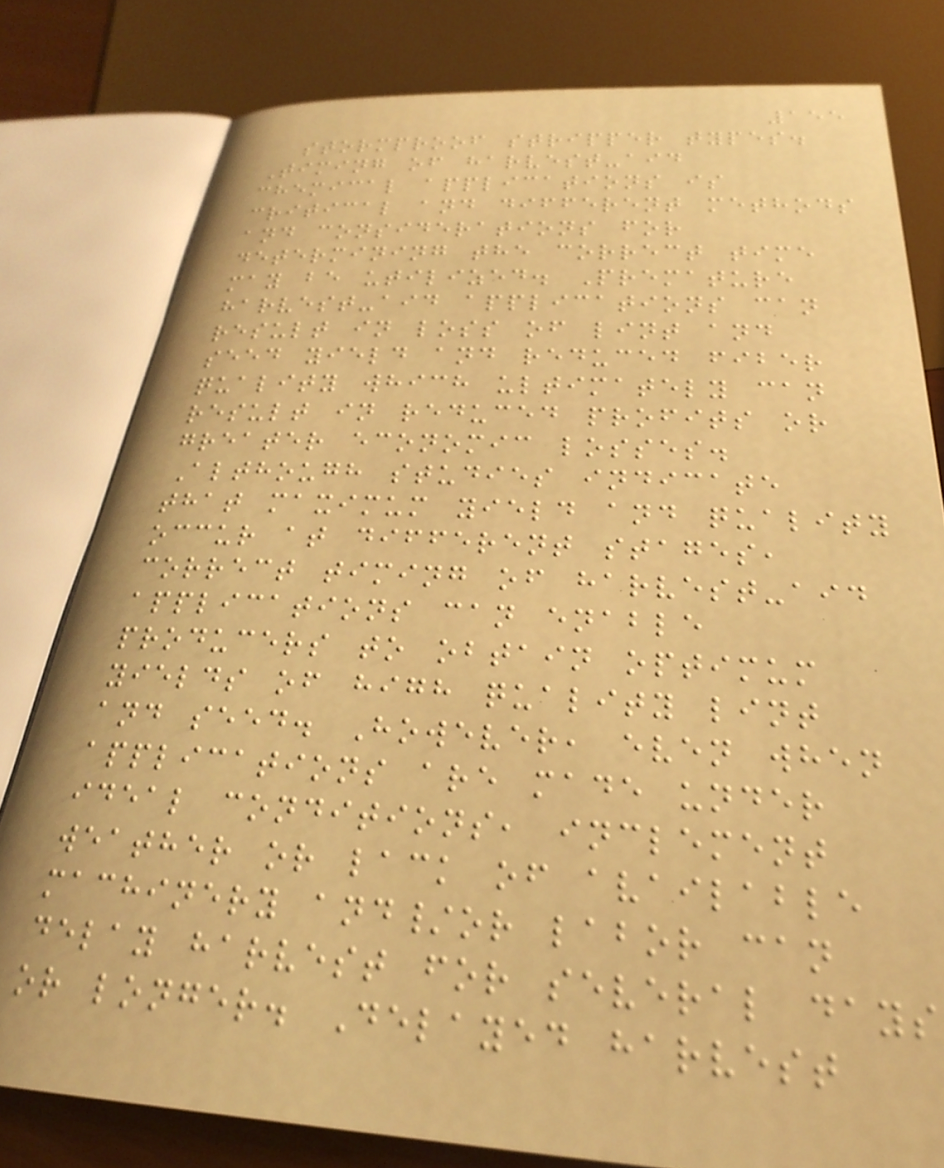155
stormproof stripper types.
Timing of harvest-aid
chemical applications is
critical and different methods
and considerations for
determining the correct time
may be utilized. Premature
harvest-aid applications can
result in loss of lint and
seed yield and reduced fiber
quality which ultimately can
result in reduced profits or
greater economic losses.
Although studies indicate
that maximum yield and quality
occur at different stages,
correct timing of harvest-aid
applications can enable
producers to obtain optimum
yields of high quality lint
and seed. However, even when
applications are made under
ideal conditions, inclement
weather or lack of available
machinery and/or labor can
delay harvest for several days
or longer. Delayed harvest
